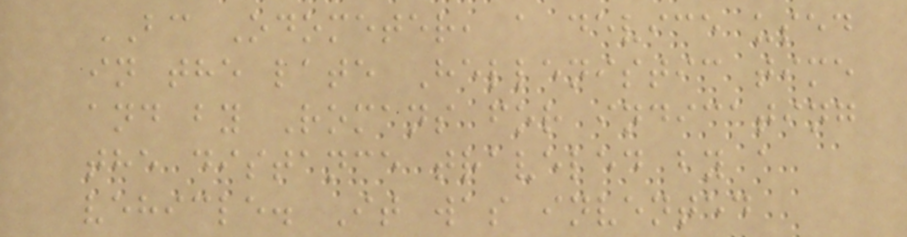BC Odometer, a device used
in the late Hellenistic time
and by Romans for indicating
the distance traveled by a
vehicle. It was invented
